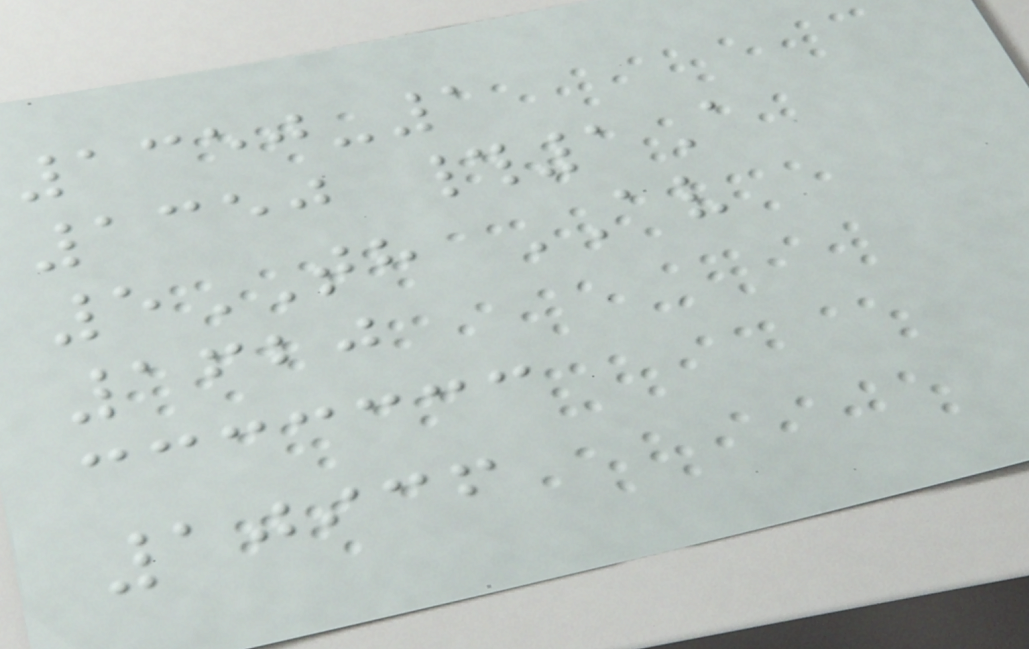1350-1
1350 #1A
5TH AV
1620
10936
